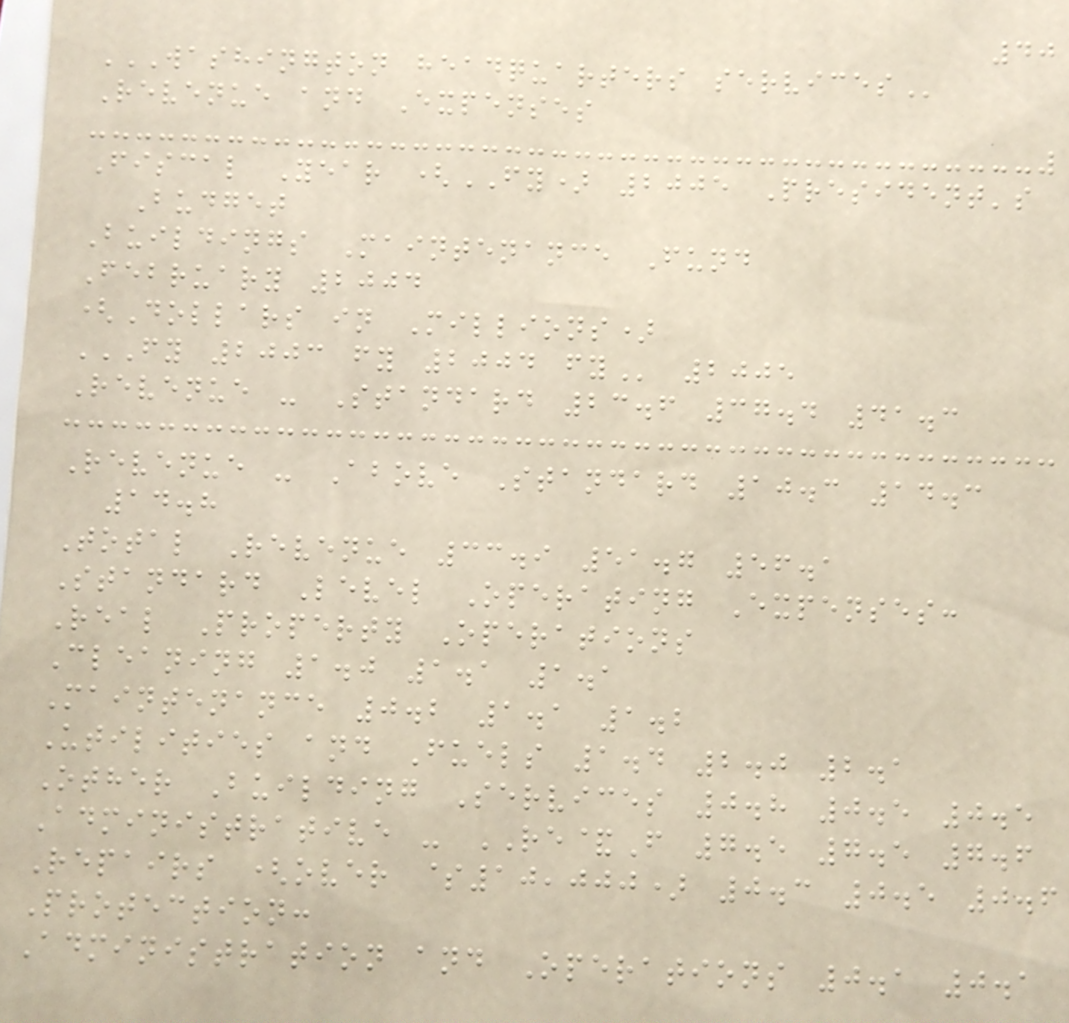40
WASHINGTON HEADQUARTERS SERVICES
Revenue and Expenses
Fiscal Year (FY) 2005 President's
Budget
Buildings Maintenance Fund
February 2004
(Dollars in Millions)
FY 2003 FY 2004 FY 2005
Revenue - Standard 23.6 37.4 41.3
Revenue - Above Standard 10.3 14.3
14.8
Total Revenue 33.9 51.7 56.1
Standard Level Operating Expenses:
Real Property Operations
Cleaning 1.0 1.1 1.1
Maintenance 0.2 1.1 1.2
Utilities and Fuels 1.4 2.0 2.1
Other Building Services 0.8 0.5 0.5
Administrative - RE&F 7.5 7.5 7.6
Repairs (over $10,000) 0.3 0.5 0.6
Protection:
Administration and Operations 0.1 0.1
